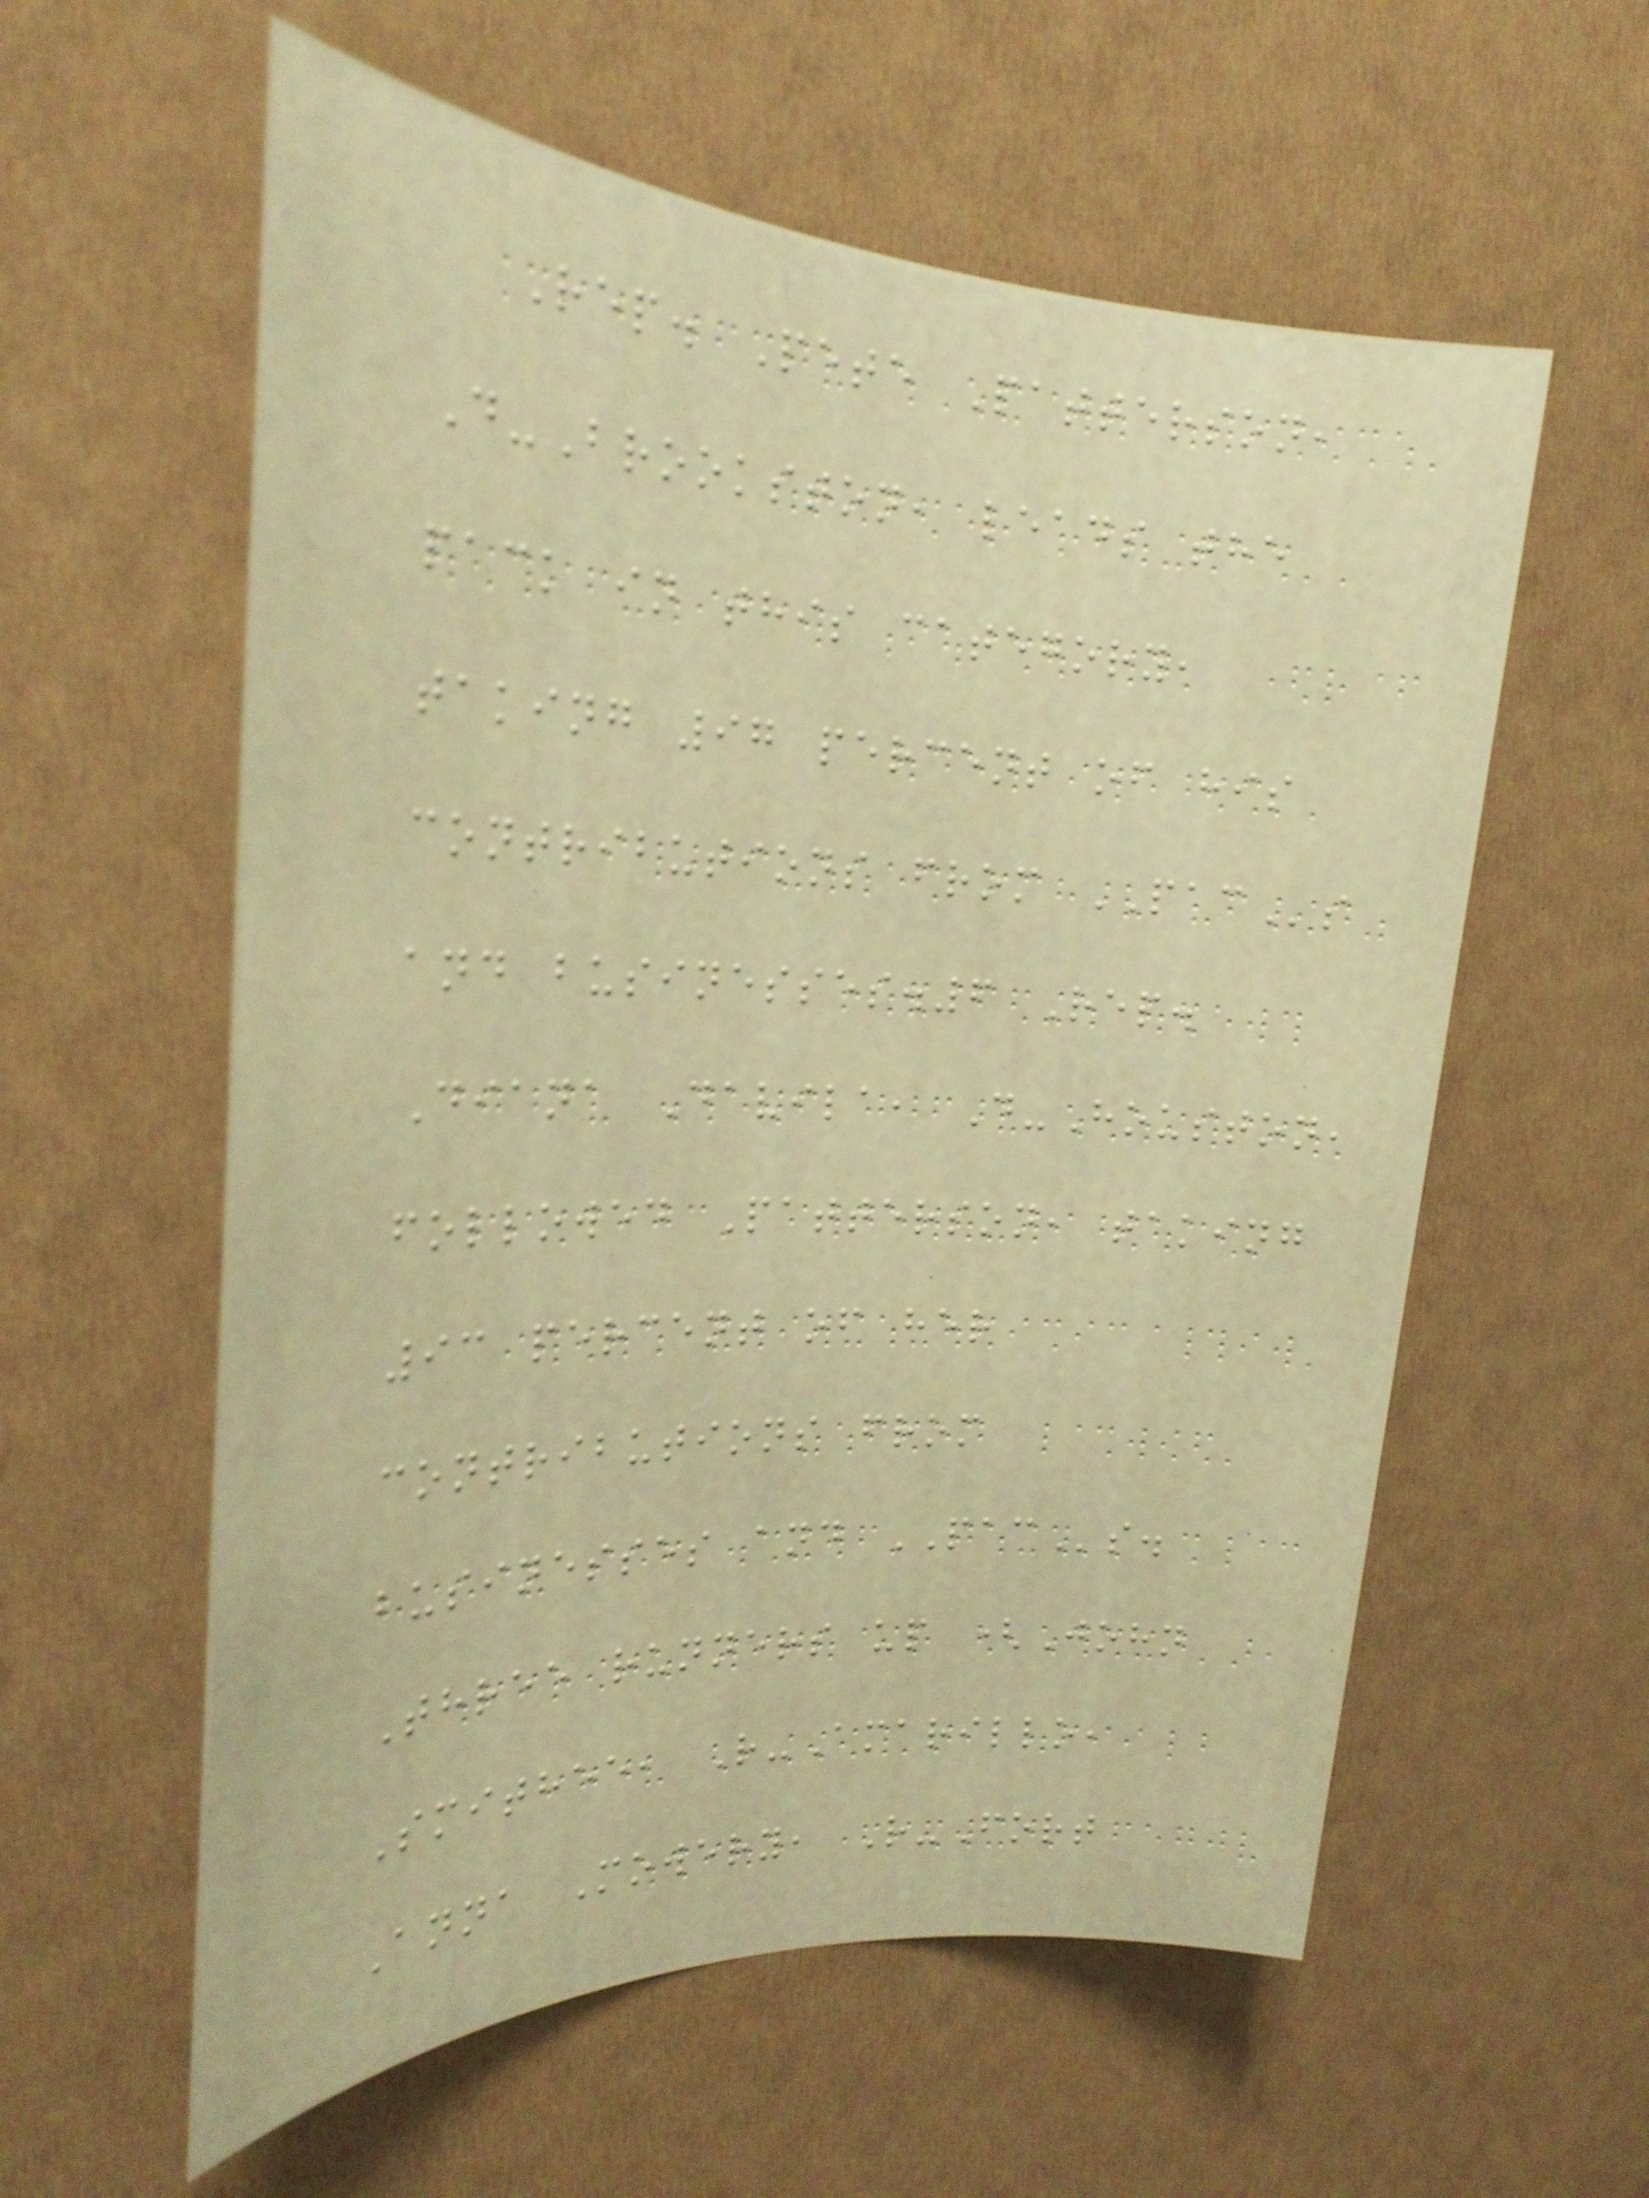Rep. Pete Patterson,
D-Brookston, leads the
pack in this category,
taking 97 percent of his
contributions from PACs
and businesses.6 Rep.
Diana Davila, D-Houston,
followed Patterson, taking
93 percent of her
contributions from
businesses and PACs.
Three runners up (John
Smithee, R-Amarillo,
Anna Mowery, R-Fort
